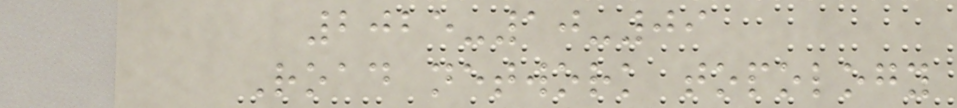2025-10-09
Road network topology
